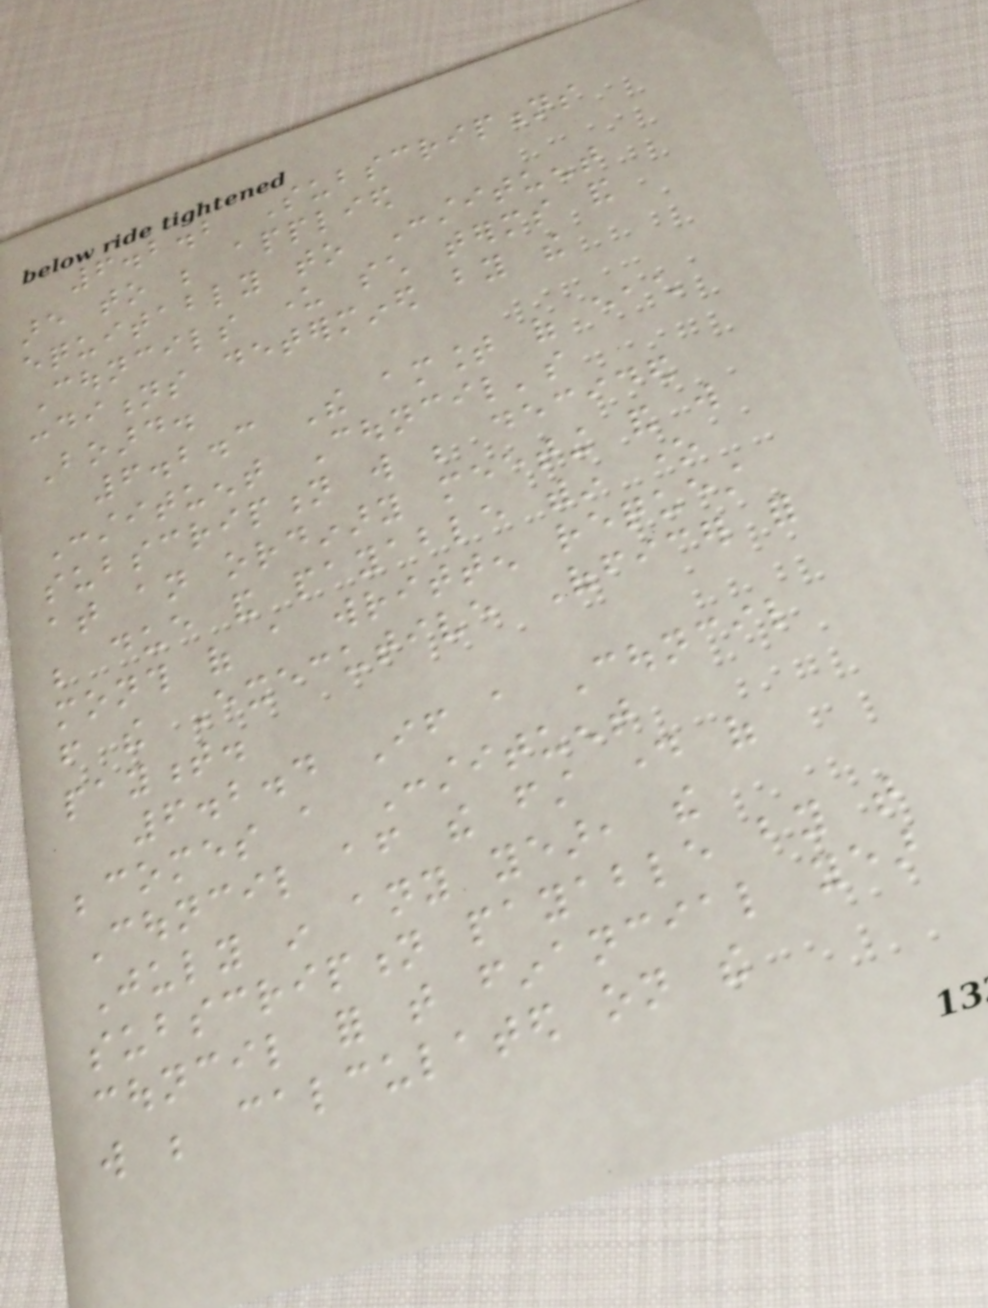6.2.2 Subscriptions
are to be applied
equitably to Constituent
Councils under such terms and
conditions determined by the
Board.
6.2.3 The amount of each
Constituent Council's
subscription will be decided
at an ordinary meeting and will
be due and payable within one
month of a written request
from the Executive Officer for
payment.
6.2.4 If a Council
becomes a Constituent
Council after the first day of
July in any year, the
subscription payable by that
council for that financial year
will be calculated on the
